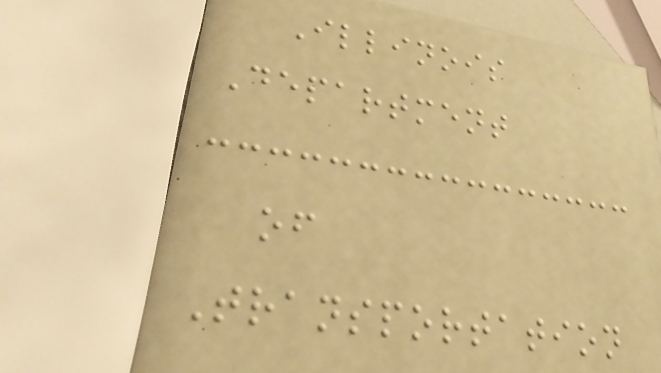Illinois
Department
of
Transportation
